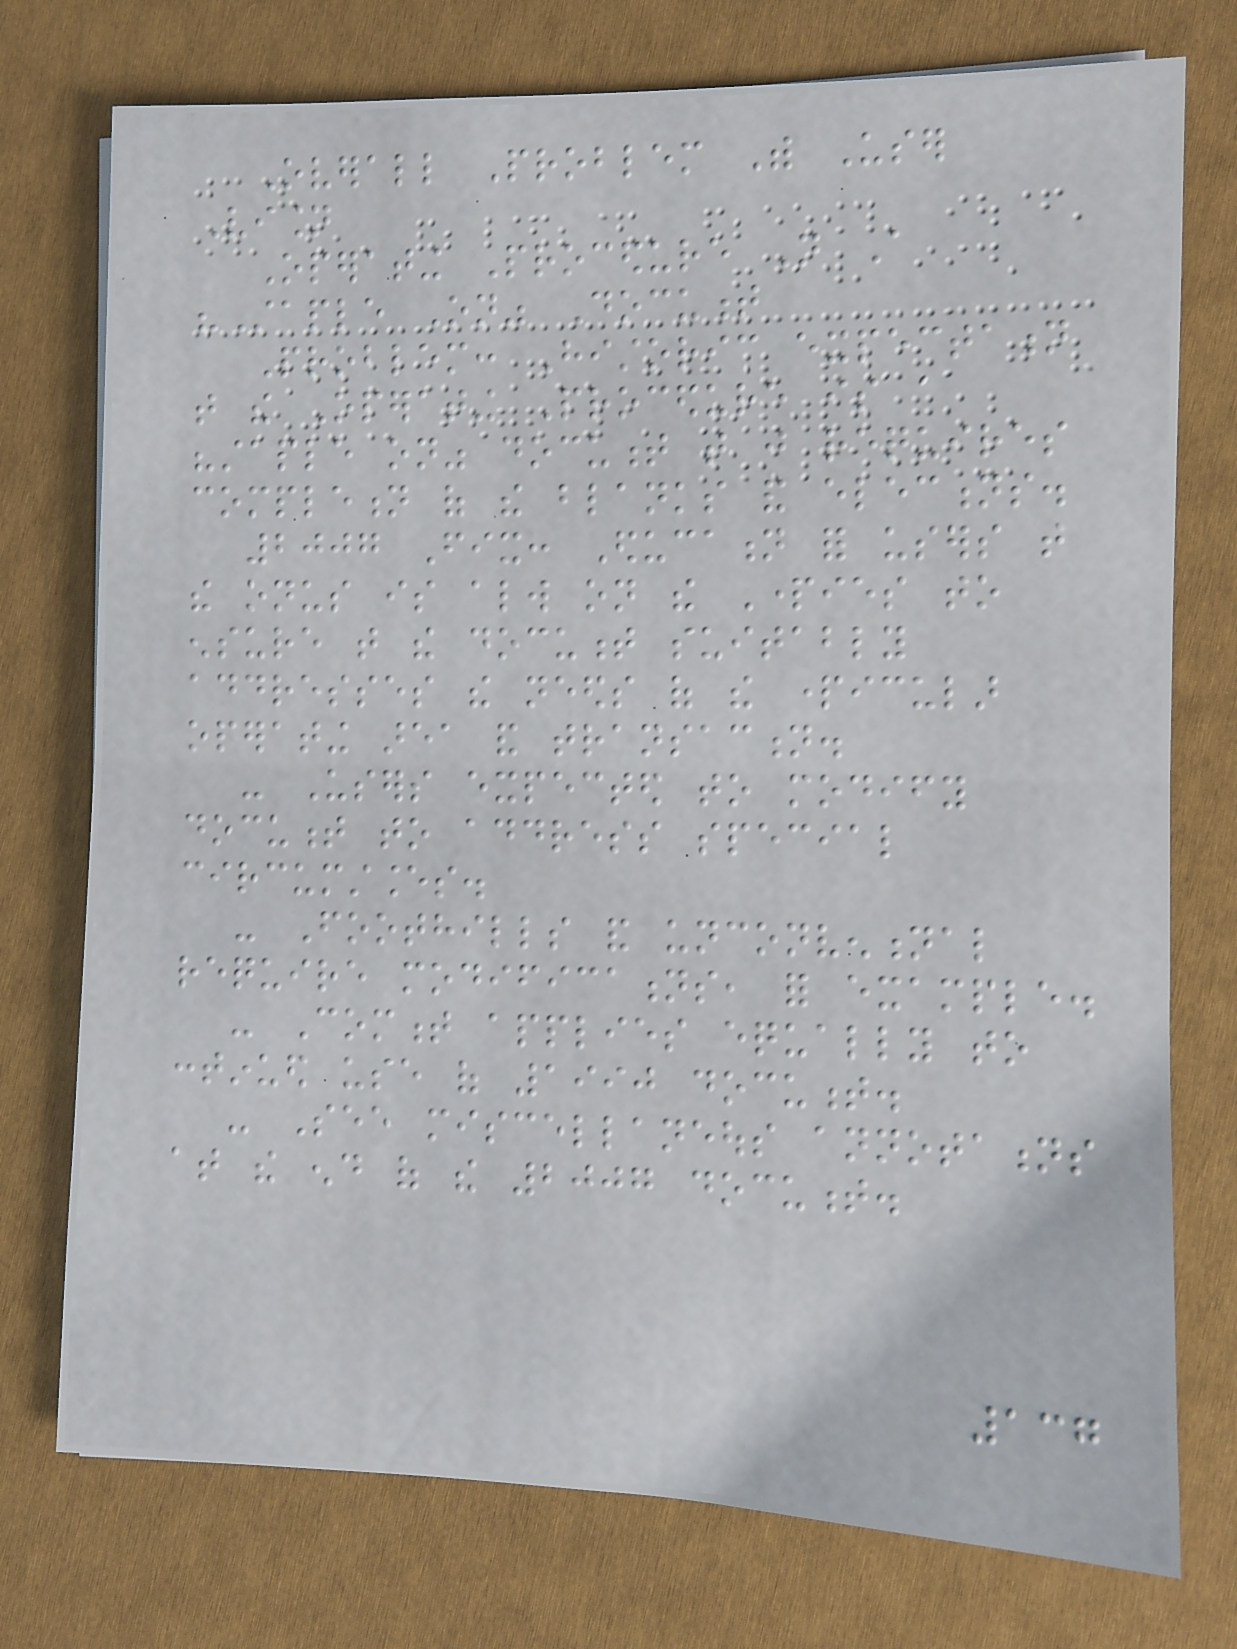Overall Problem With User
Vision
Operating Procedure Not A
"Staple On" Document
Problem: Historic expectation
that the Operating Procedure is a
"staple on" document that just requires
completion of the blanks and elections.
2007 Fix: Education for users that
the onus is always on the Parties to
ensure that the document suitably
addresses the needs of the particular
operating area and transaction.
- Users expected to modify
document to address special
circumstances.
- Foothills and unconventional
require modifications, for example.
- Comment applies equally to
continued use of 1990 document.
- See miscellaneous annotations
at the end of the 2007 document.
137
